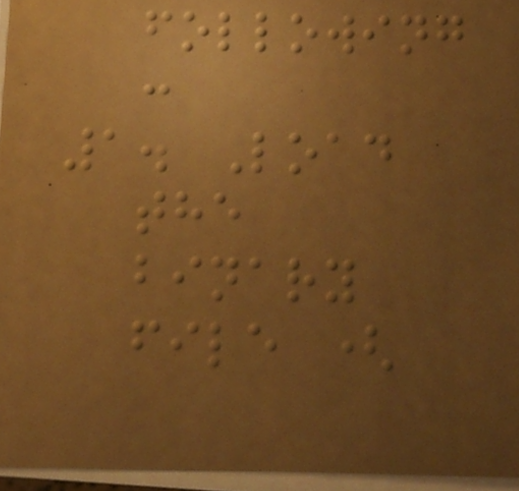following
:
1. Load
the
binary
file (
